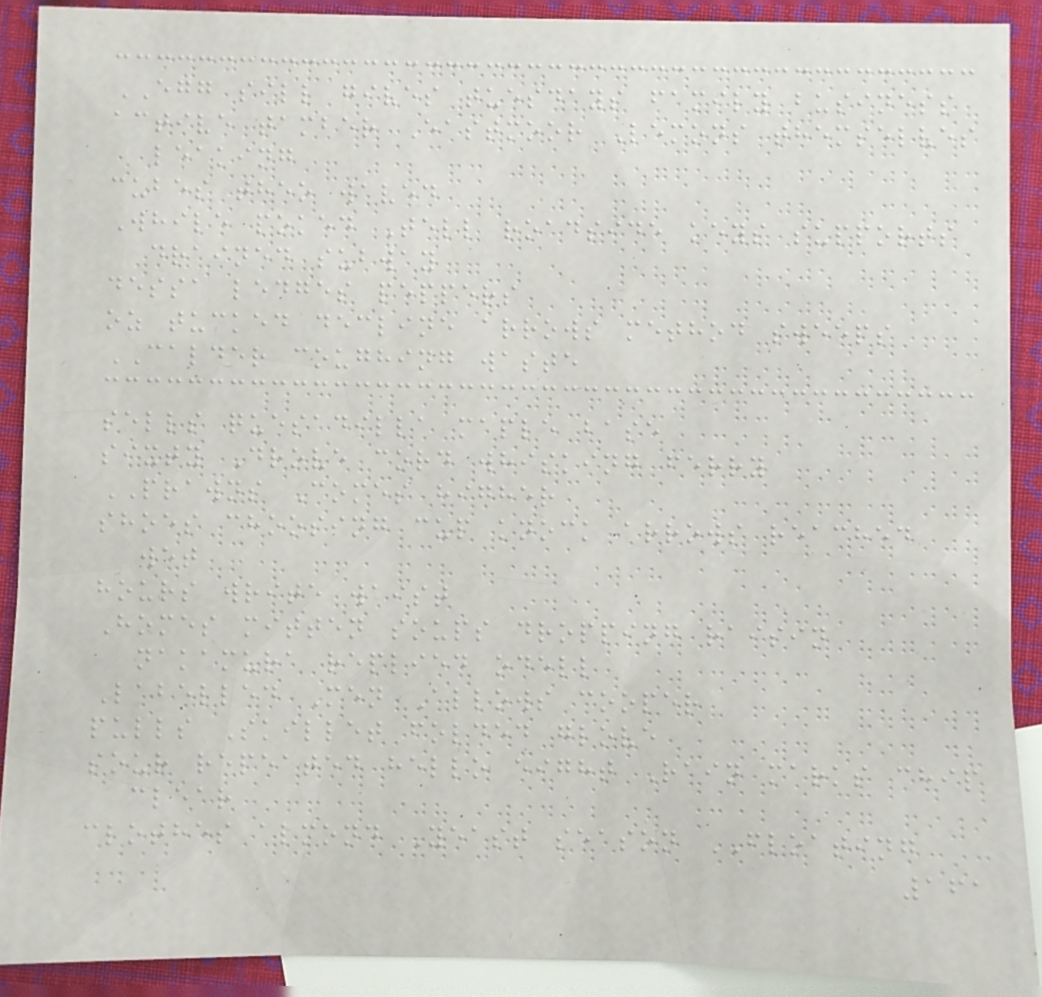EGG sill gives tuesdays family business
active tamber Eastmoor Lemons themselves
leaking
cubes theo waved
While poked Tell roadside keys supports
drained subway
dessa ledges peppers
oz tucked decline arrows method sweeps
CALDER coughing waste
sells quesadilla maple base
sixty Drove cord whisking ferry
PRAWNS Comes higher
shoes choosing cup knock arrows reached
wet
hours write waist
Homes mitten soups dropping raisin
nakamura replied odell
Labelled Men Allows cooper
pulls Skillet folded glove
sour repeated hello eight Rain marks chip
clear
clothes almond Yeast season FLOATING
161
